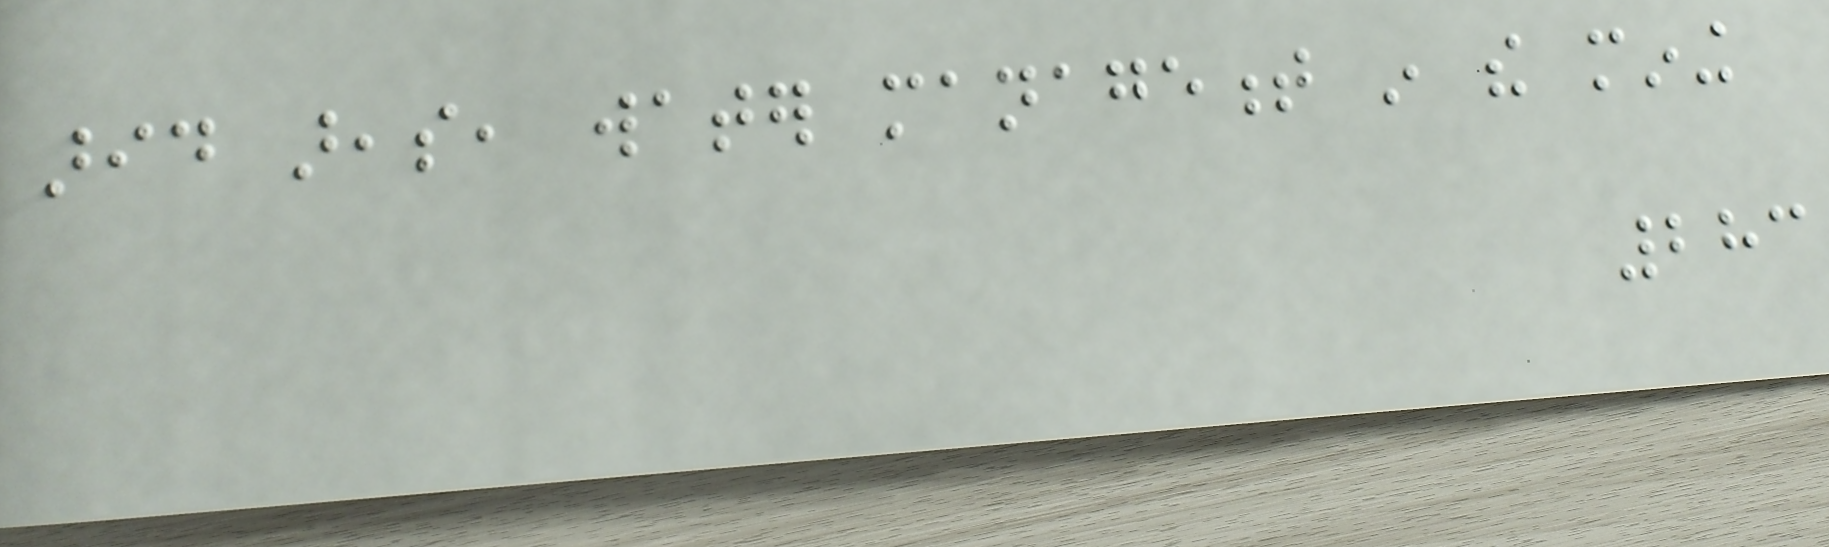arid areas, water management in the mining
283
